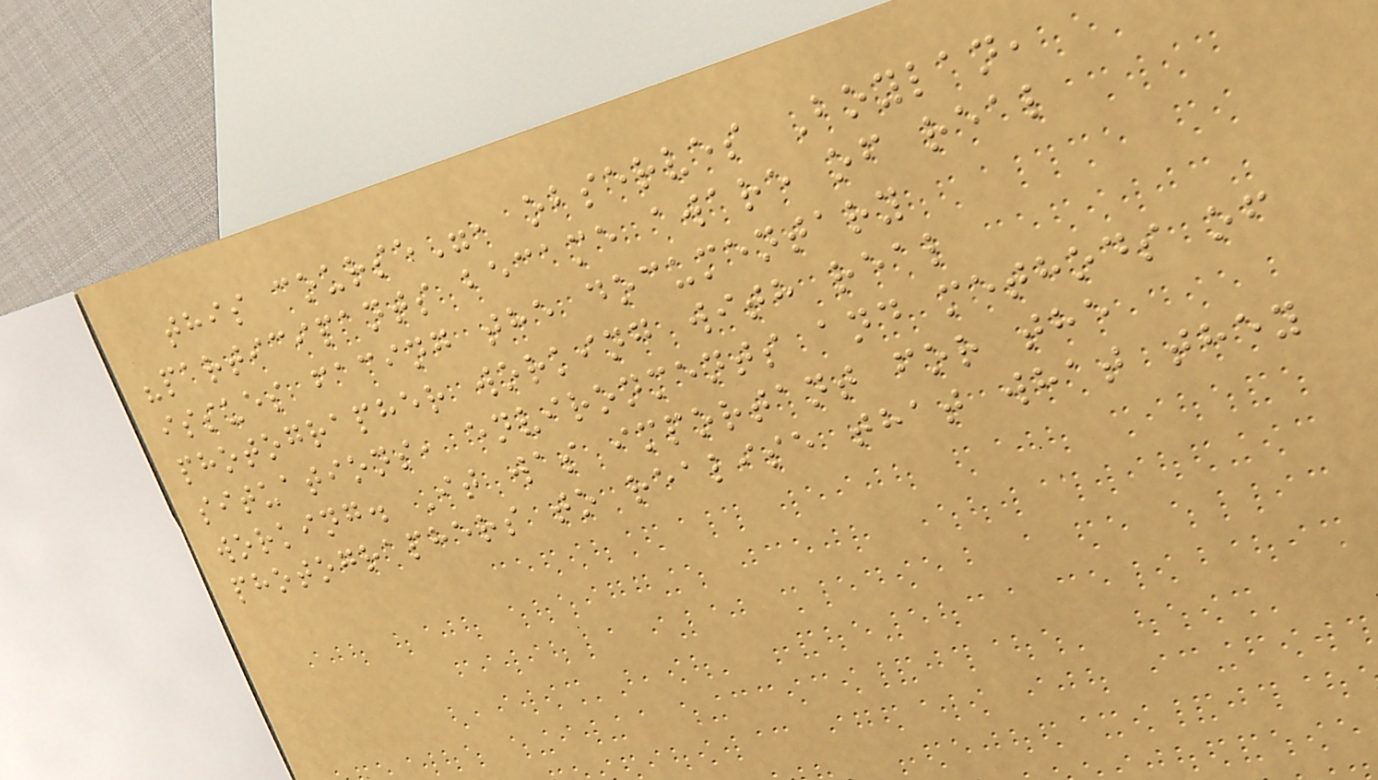this course", observes Boylan,
"participants became aware of real
issues facing the documentary
photographer working with real
situations, environments and methods of
working. It was important for the
photographers to realise that what they
